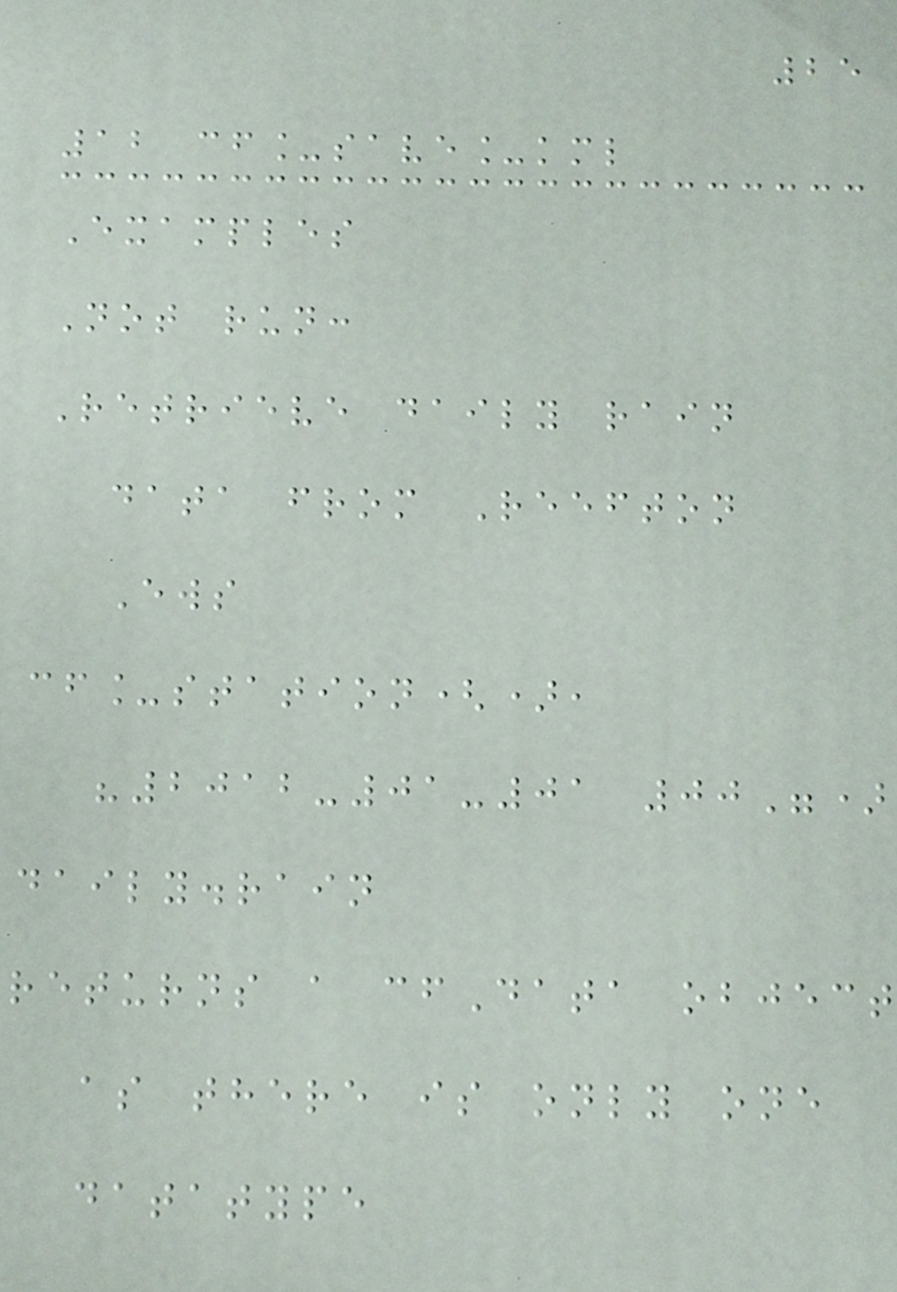25
12 cf_save_kml
Examples
Not run:
Retrieve daily rain
data from Reefton
Ews
cf_station(),
"2012-01-01 00")
daily.rain
returns a cfData object
as there is only one
datatype
